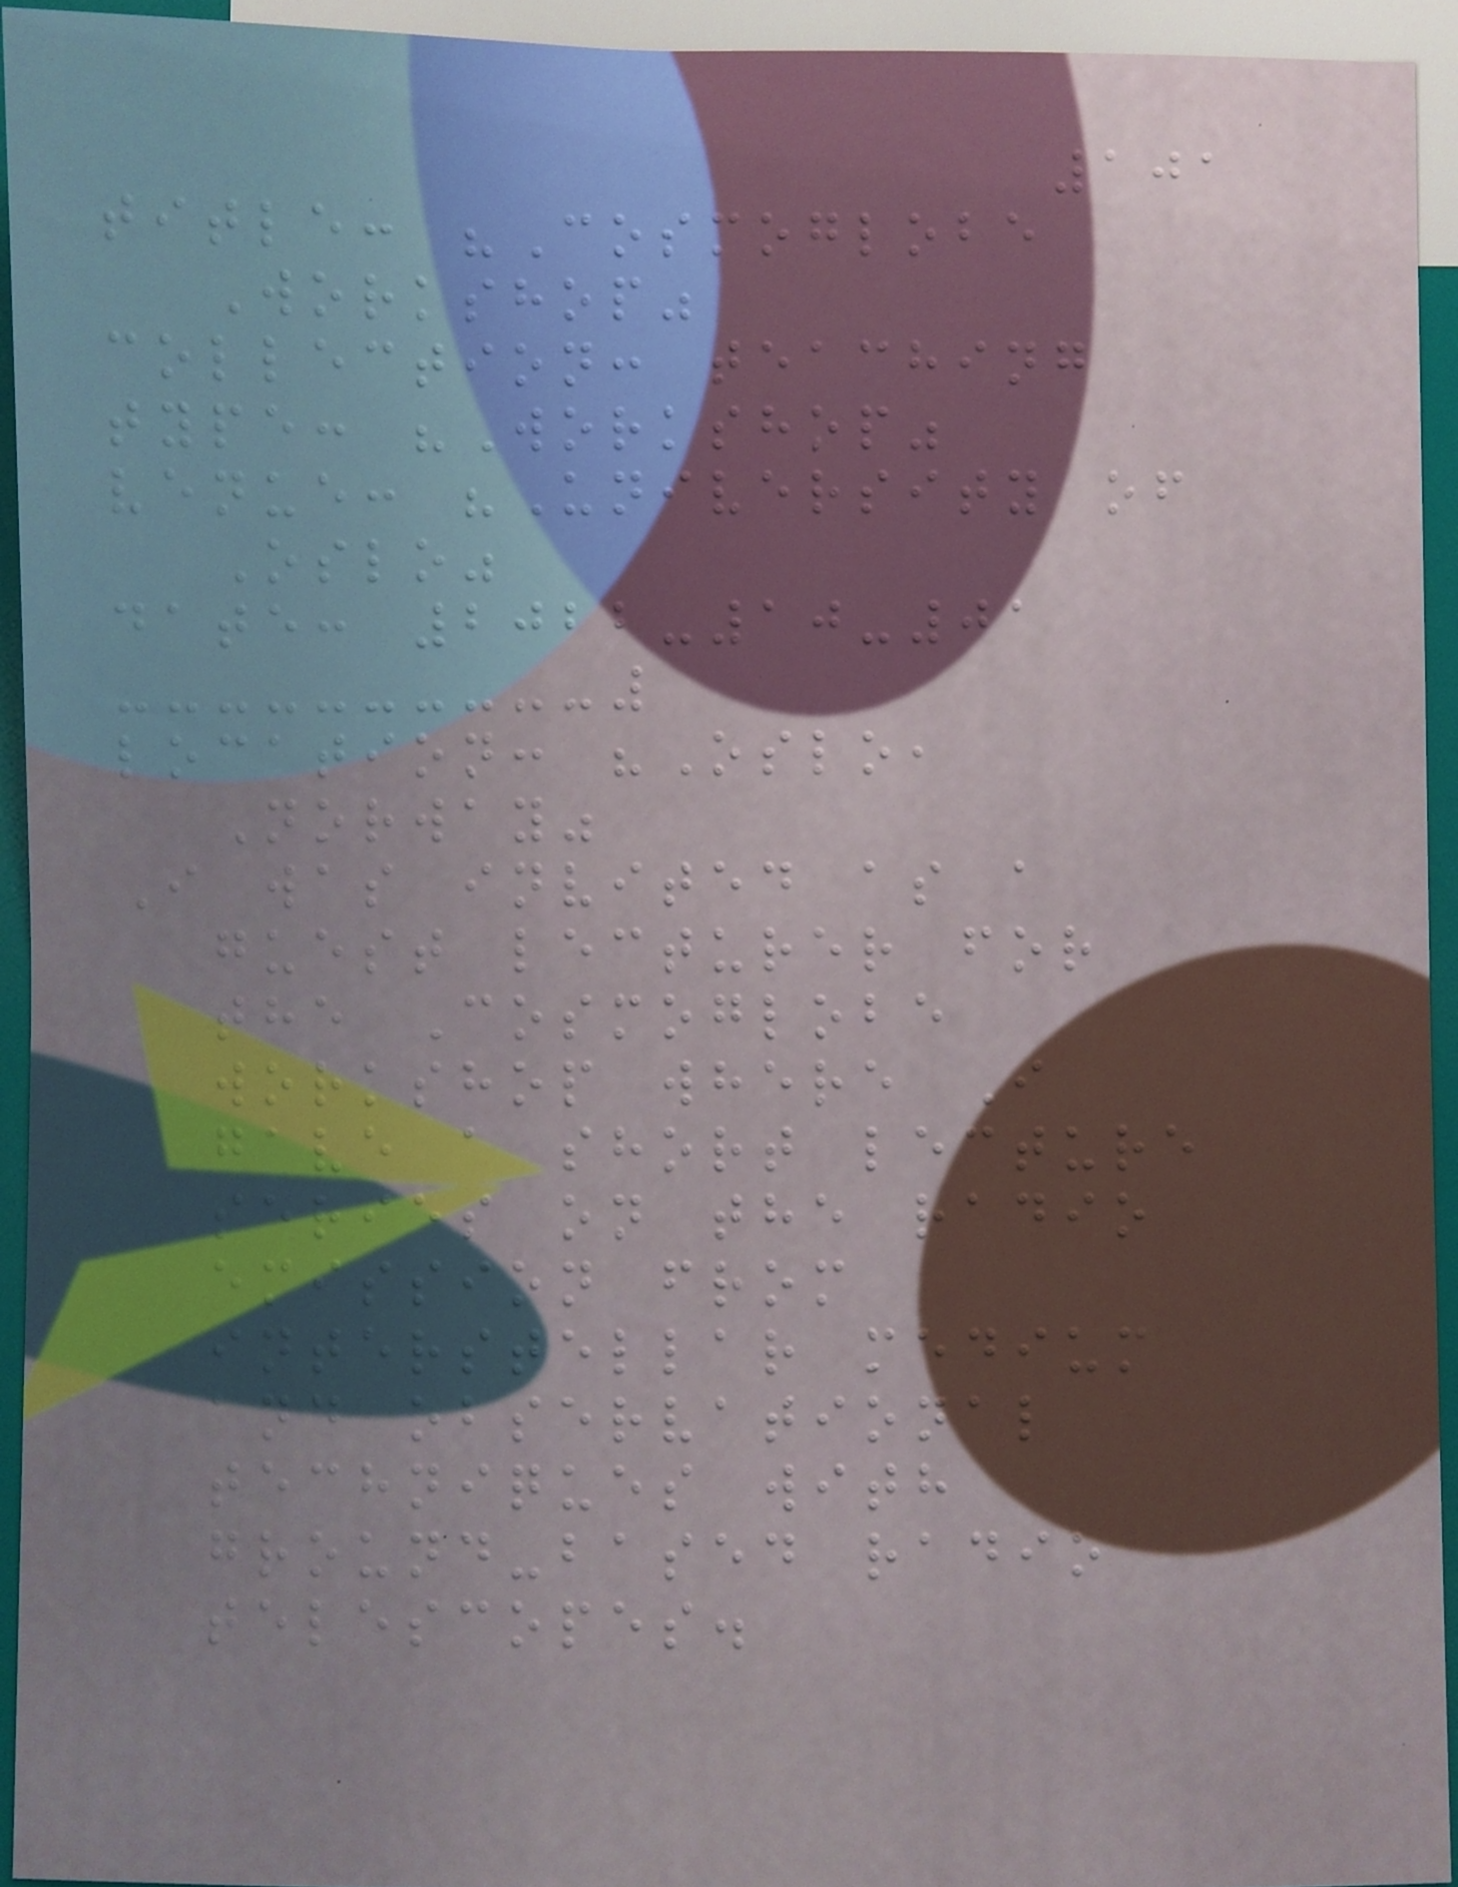101
title: "Cosmoglobe
Workshop"
collection: teaching
type: "Workshop"
venue: "University of
Oslo"
date: 2022-10-01
location: "Oslo,
Norway"
I was invited as a
guest lecturer for
the Cosmoglobe
workshop where I
gave a short lecture
series on the radio
emission from
interstellar medium
and observational
techniques with
ground-based radio
telescopes.
